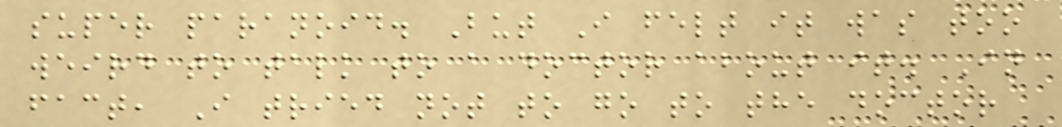super paranoid. But I felt it was too
weird to talk to a doctor about it. In
fact, I tried not to go to the doctor
